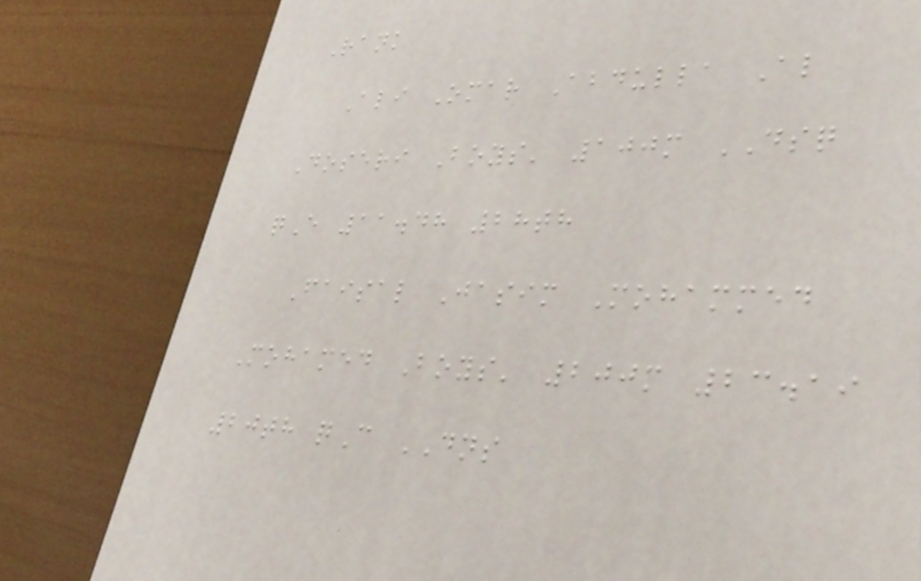Rank
Ali Omar Abdulla Al
Doseri Boys' 100m DSQ
qE 11.48 28th
Faisal Jasim Mohammed
Mohamed Boys' 200m 23.19
20th qC DNS
